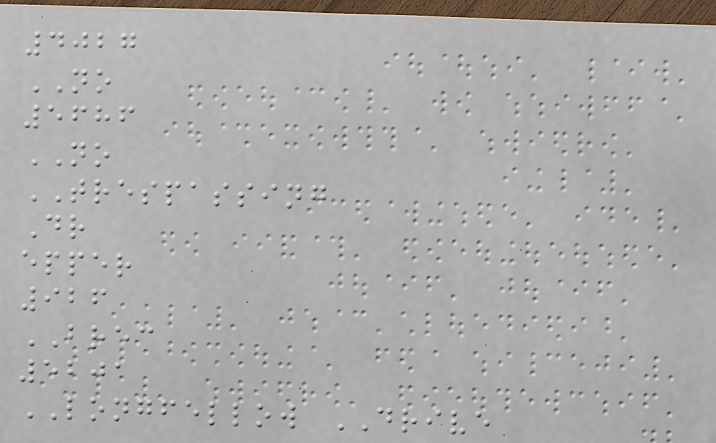4027
NO
5686
NO
TRESPASSING
Dr
epper
926
BREC
5201
LONGFELLOW DRIVE
